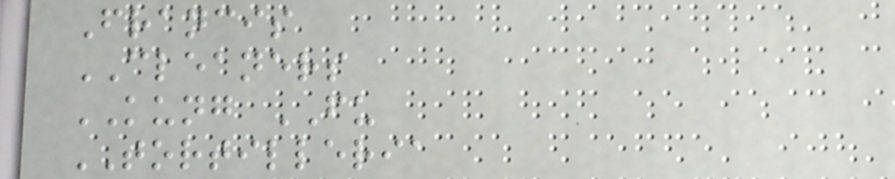Francis
CLEANERS
KUNG FU
TORTILLERIA
